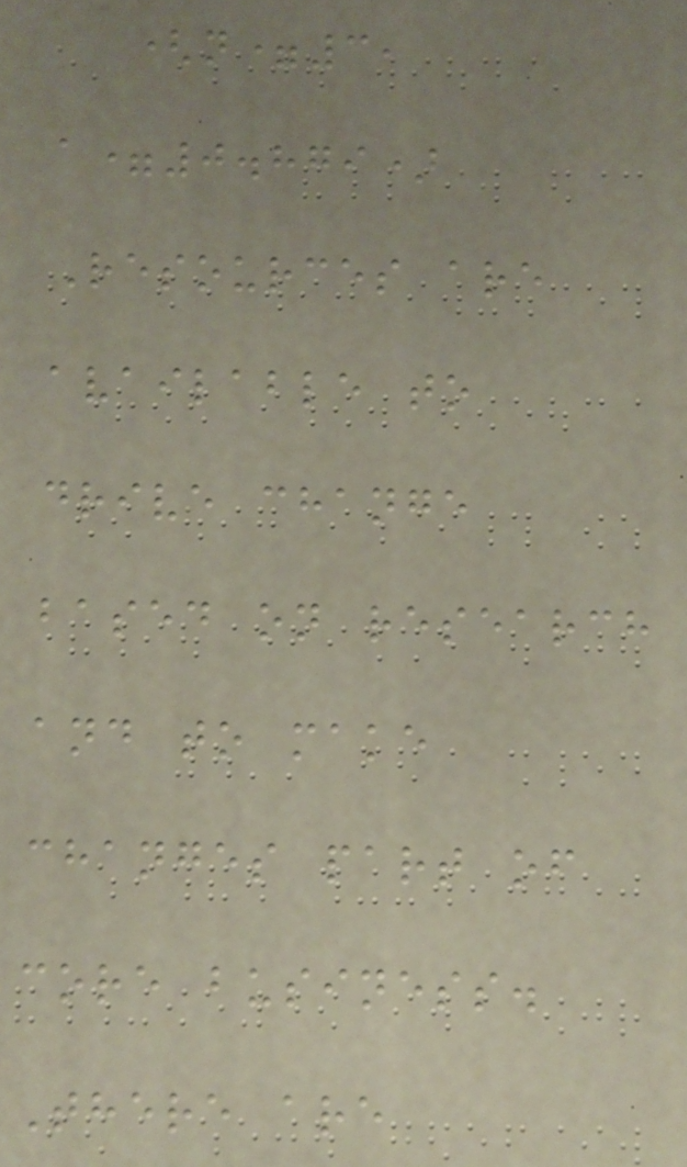(n=3,
a=0.879)
Resources are
available to
drive change
based on research
and to make
changes part of
core business.
There are
